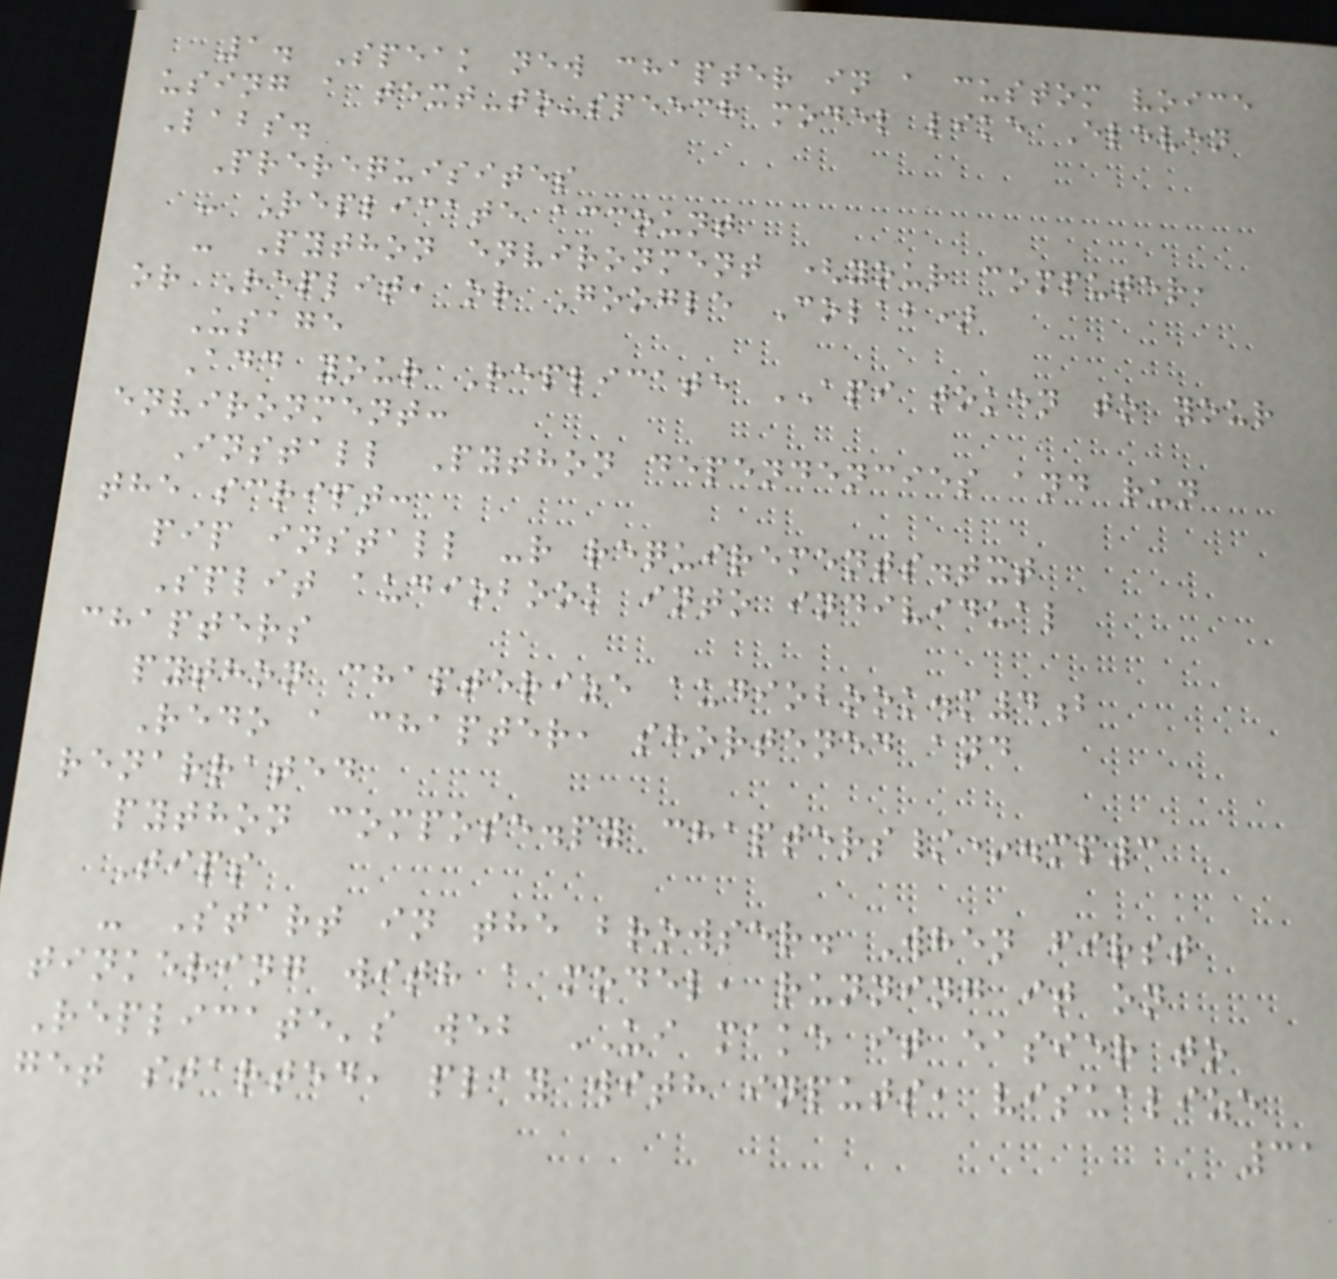1. Speak new chapter in a custom voice
using a text-to-speech model like Eleven
Labs.
Prerequisites
- Replicate account
- Python environment (your computer,
or Replit, or Google Colab)
Usage
Add your Replicate API token to your
environment:
Install Python dependencies and run
the script:
pip install -r requirements.txt
Split audiobook into individual
chapters
python chapterize audiobook.m4b
Redo a chapter, shortened and
renarrated
python compose.py chapters/*.mp3
Tips
- Start in the browser. When first
tinkering with a model, running it on
Replicate's web UI make it easier to
get started, play with inputs, visualize
31
